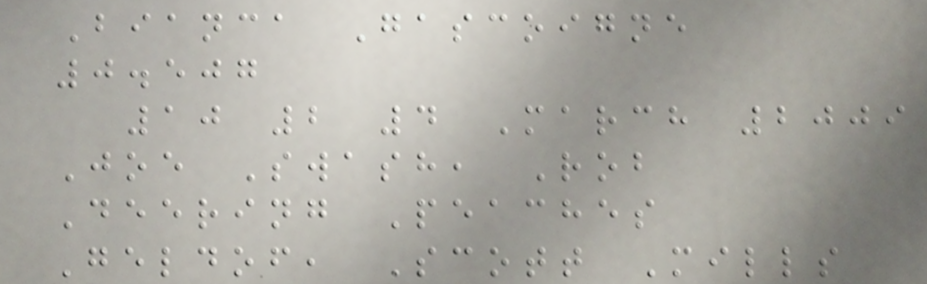Bianca Gascoigne
0.507
10 2 4 March 2009
Joe Swash, Rob
Deering Peaches
Geldof, Scott Mills
